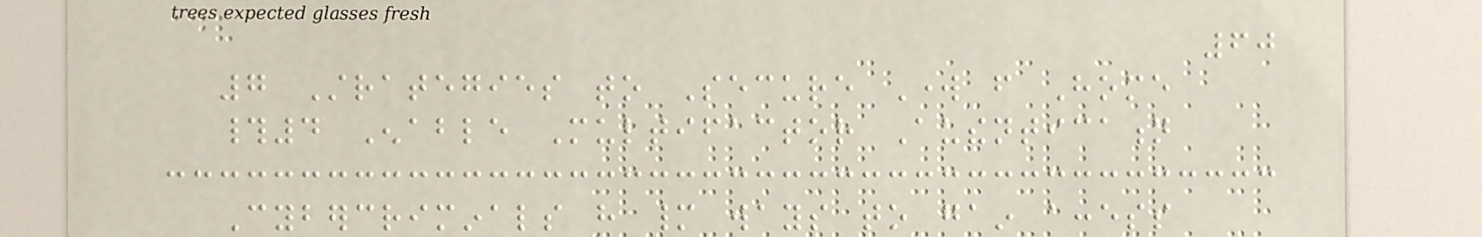60
7 Strategies to Secure Work from Home
#4 Enable Multifactor Authentication
Cybercriminals have many ways to gain access
